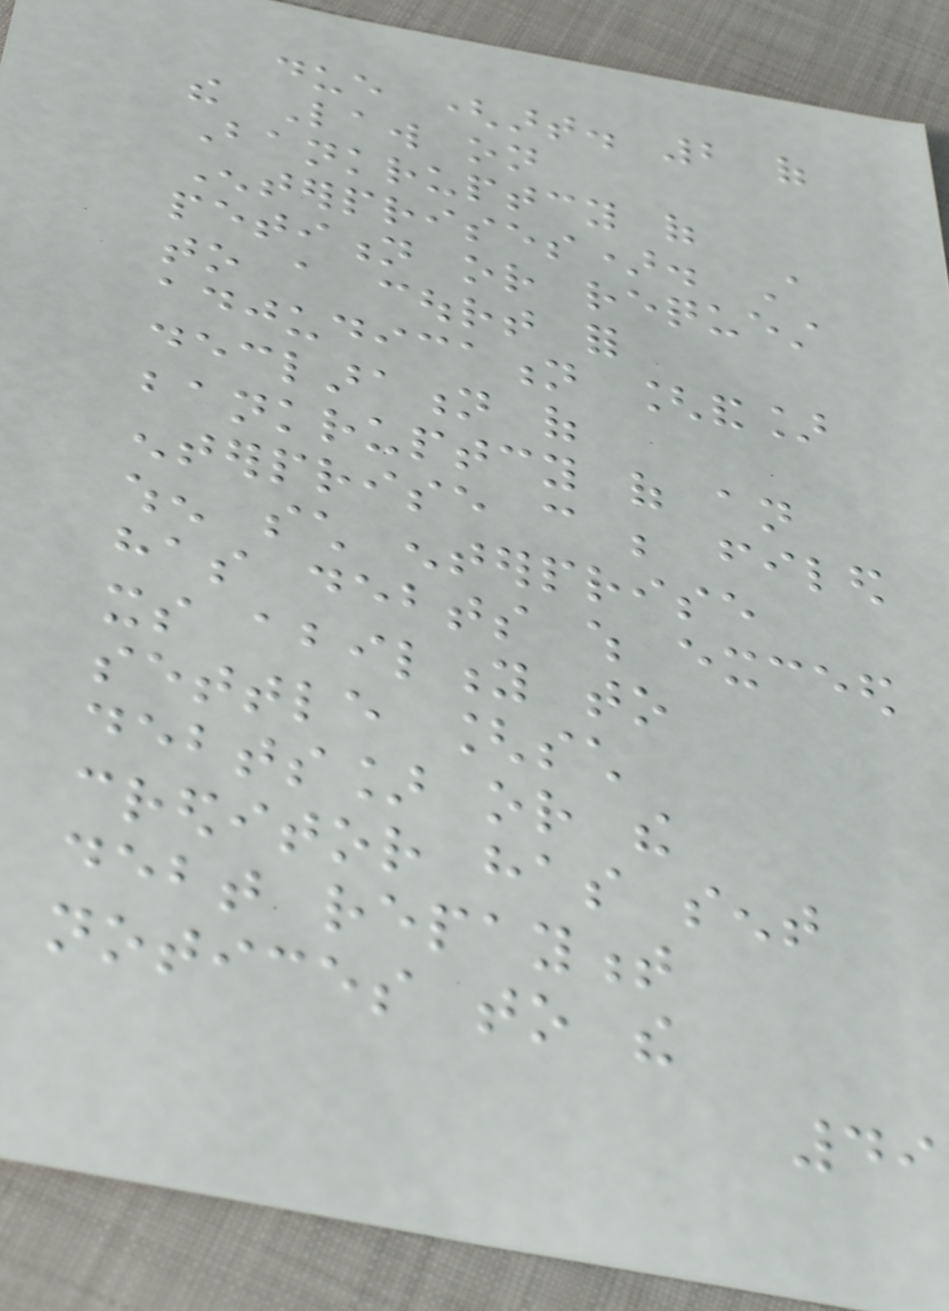due (art. 2 of
the Law on
Bankruptcy of
Enterprises). A
petition or request
to a court for
adjudication [and]
declaration of
bankruptcy of an
enterprise can be filed
when such enterprise
has debts which exceed
its ability to
settle [such
debts] or the
creditor has sent
debt repayment
notices to the
49
